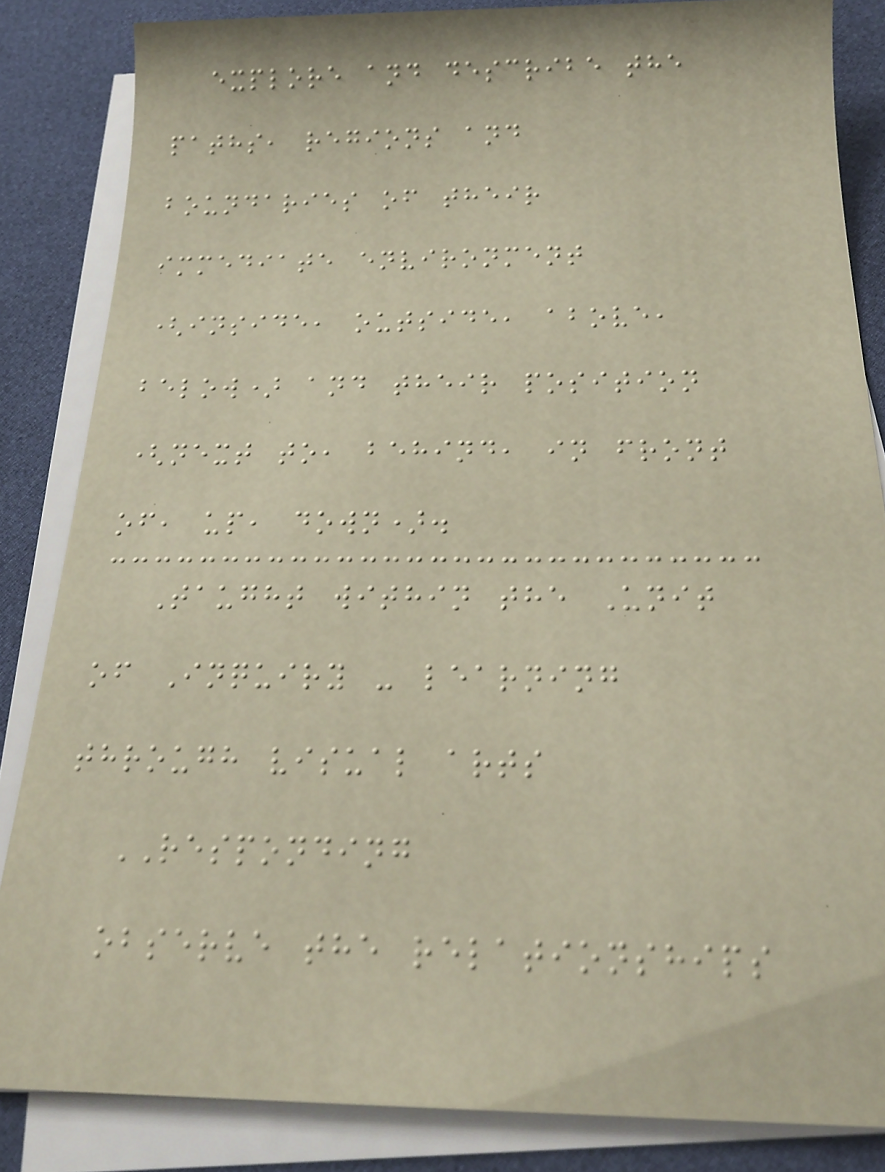explore and describe the
paths, regions and
boundaries of their
immediate environment
(inside, outside, above,
below) and their position
(next to, behind, in front
of, up, down).
Taught within the Unit
of Inquiry - learning
through visual arts
RESPONDING
observe the relationships
